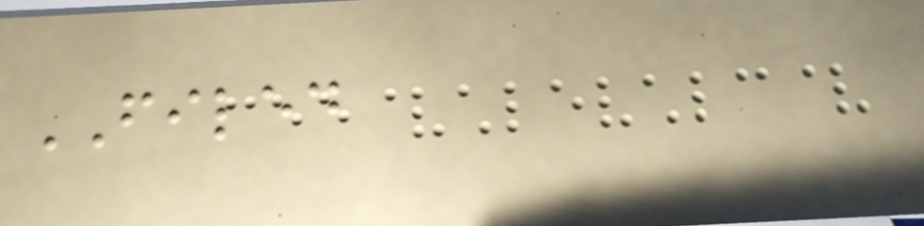FILED
